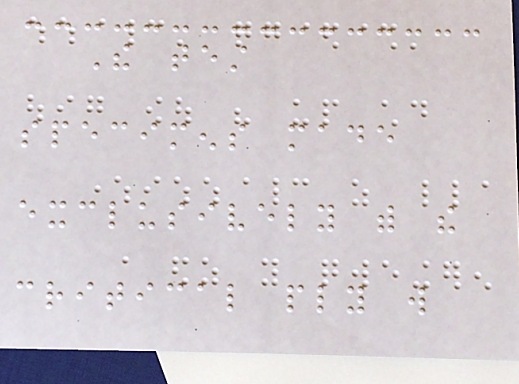The test
specimens made
exclusively with the
critical ply will
